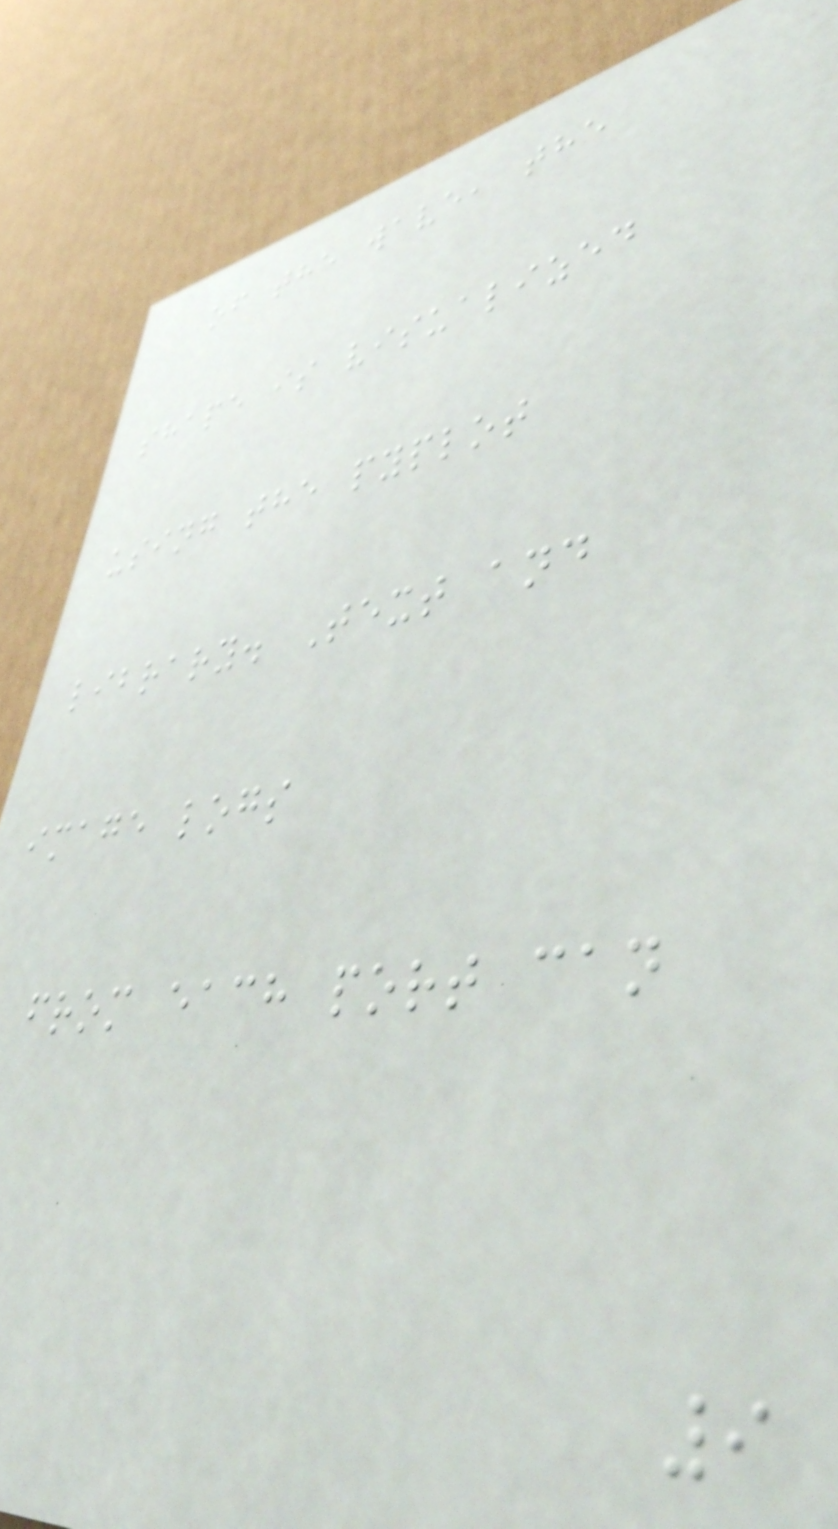of the wave, the
shape is visualized
using the pyplot
library. Text and
image logs
from each port can
9
